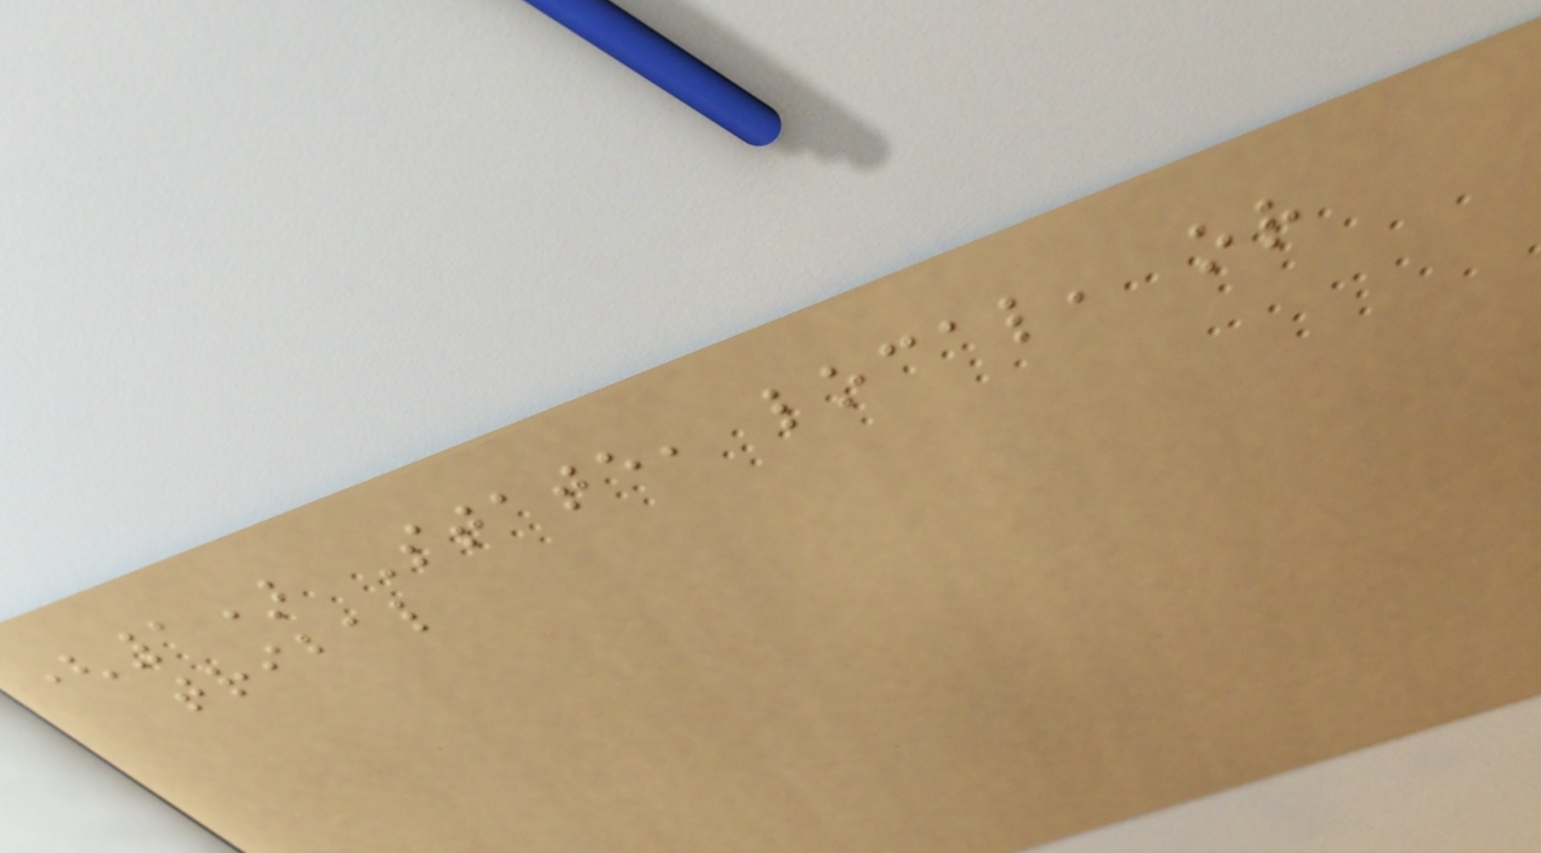(1) State, local, or
tribal
